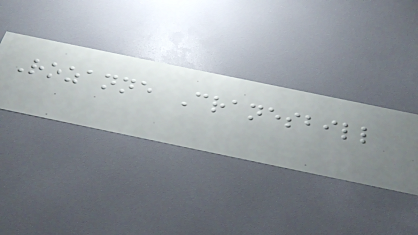Rozanne Cranesbill
